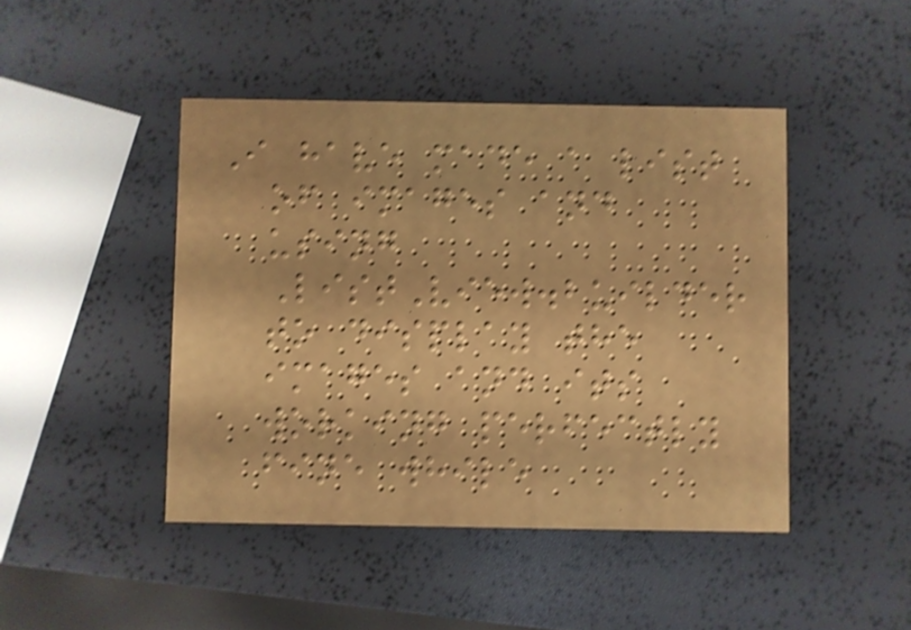I have made a list
of images and
using
ListView.builder
to display the
images and its
working perfectly
fine while
